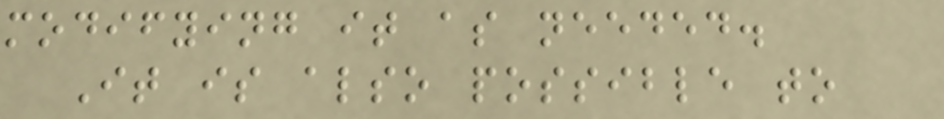modifying it as needed.
It is also possible to
